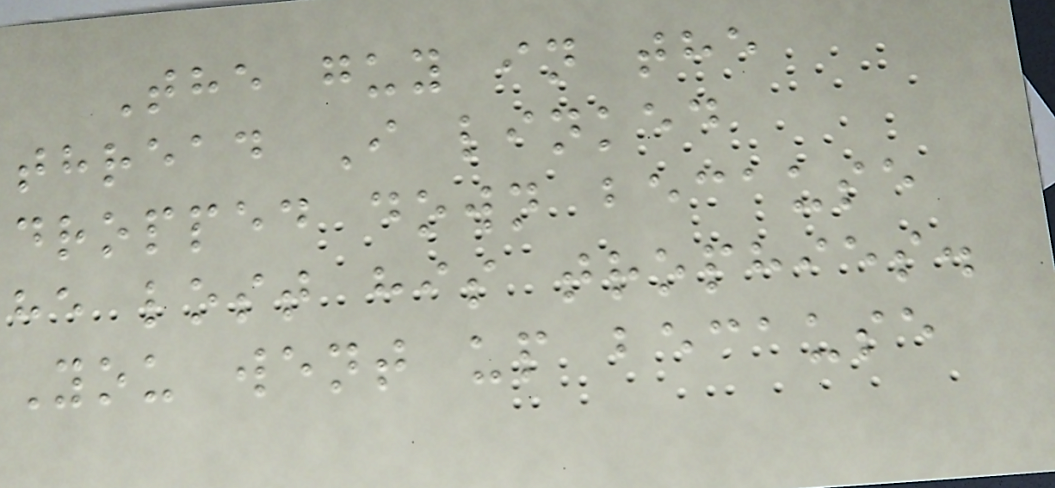The guy in the
thread I linked
dropped down because
he lost his trophies.
You went up because
